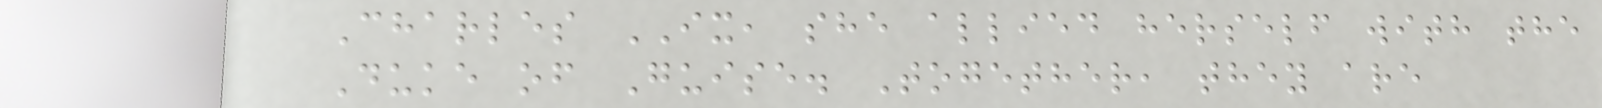Charles IX, she allied herself with the
Duke of Guise. Together, they are
